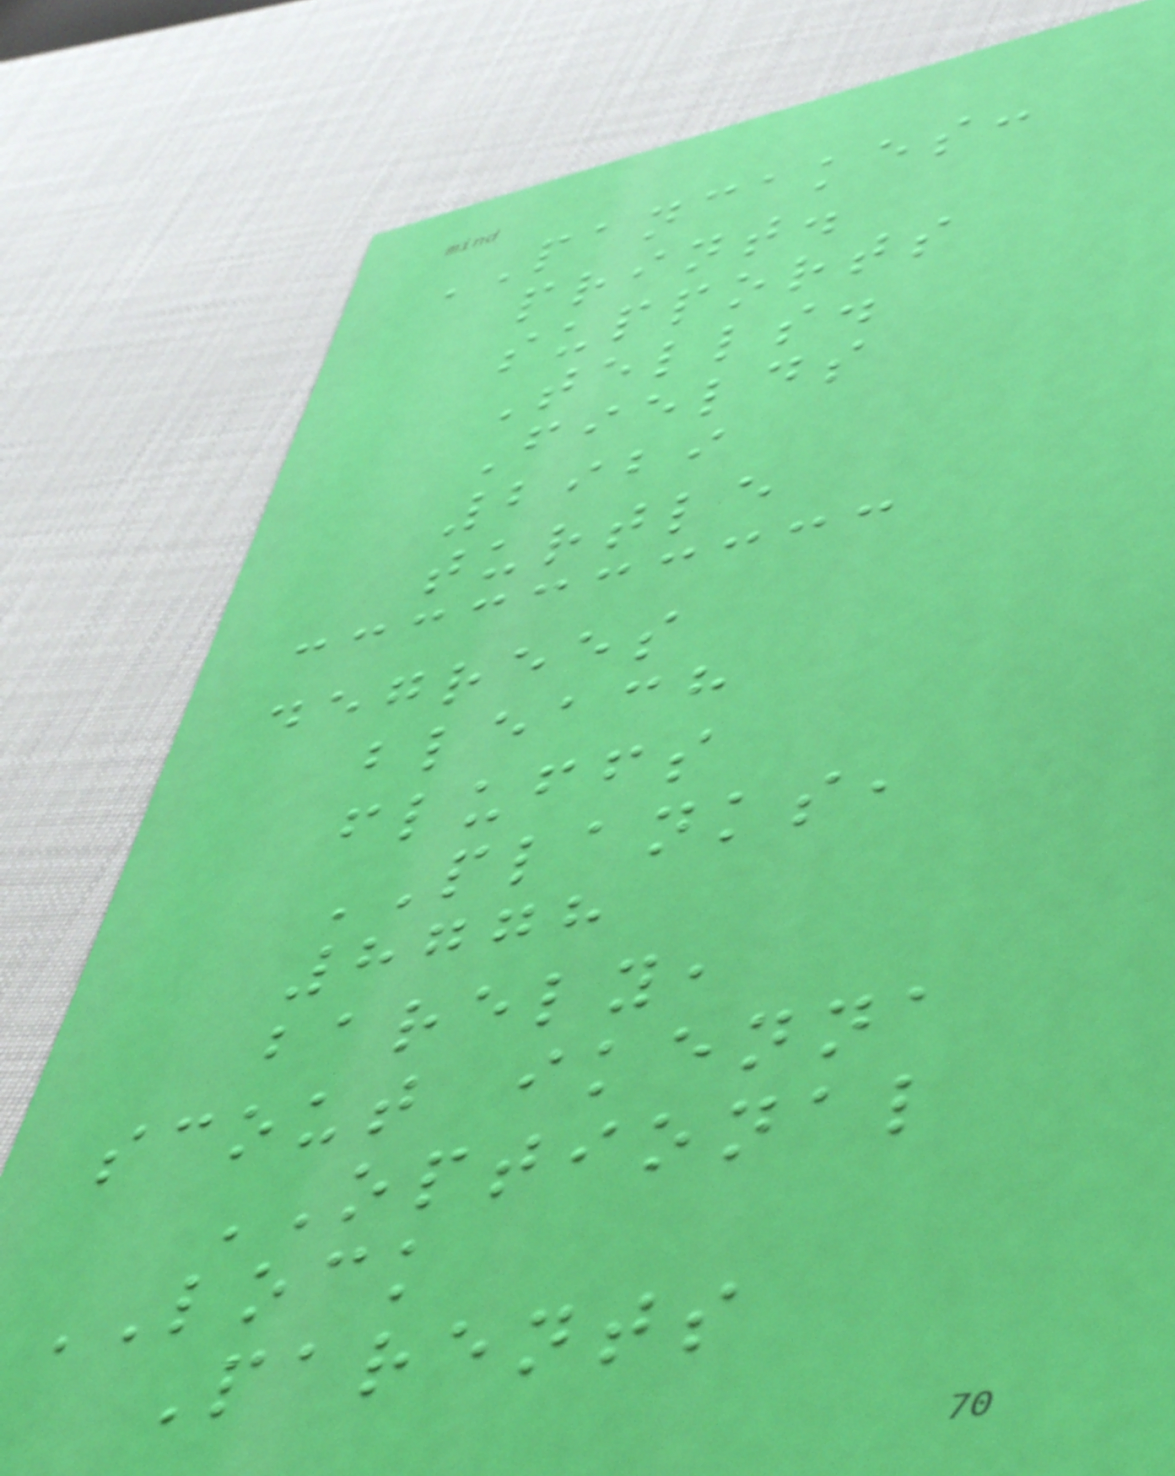PANCAKES:
print.
supports
Tells.
Fields
2929
turtle
degrees
bleach
fluffs
PLANKS,
8778
barely,
scout ikenna
OPTIONAL
LOCK
Parents
